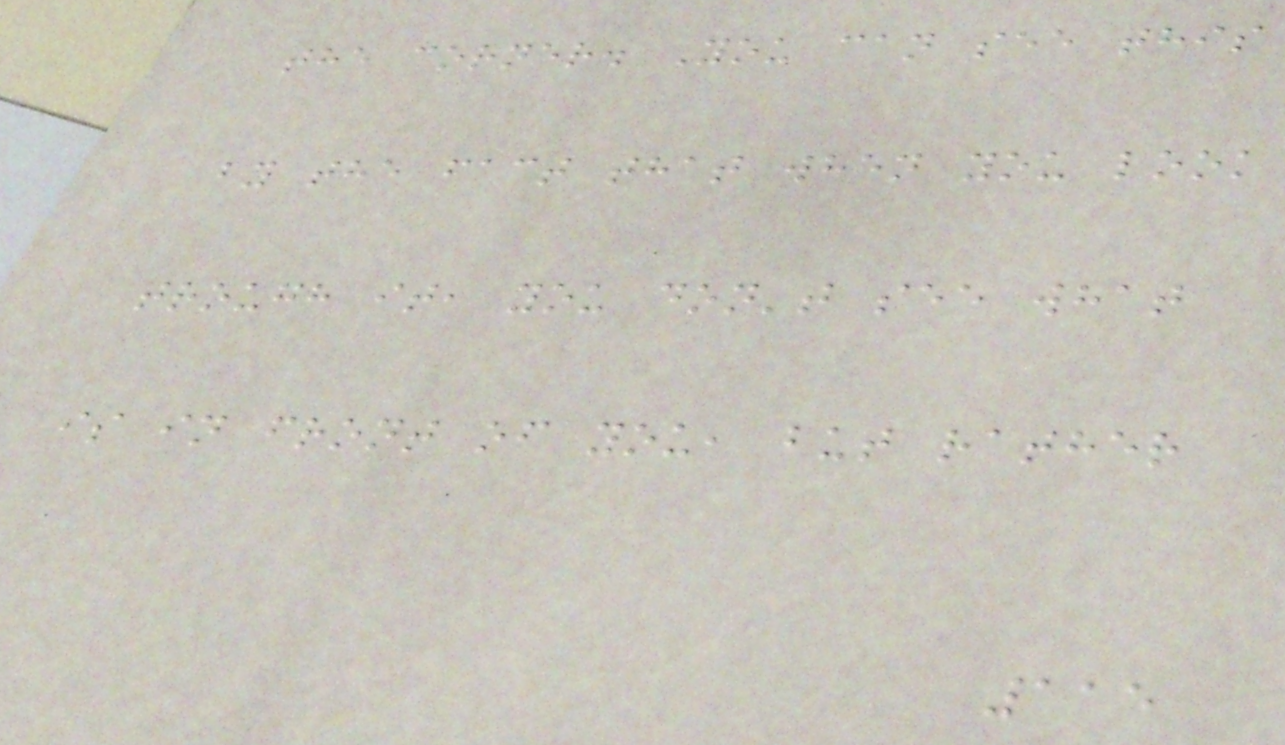the corner. You can see this
by the fact that when you look
trough it, you don't see what
is in front of you, but rather
115
